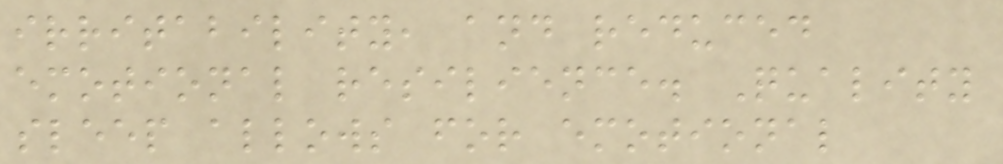irritability, and reduced
emotional resilience. Quality
sleep allows for emotional
